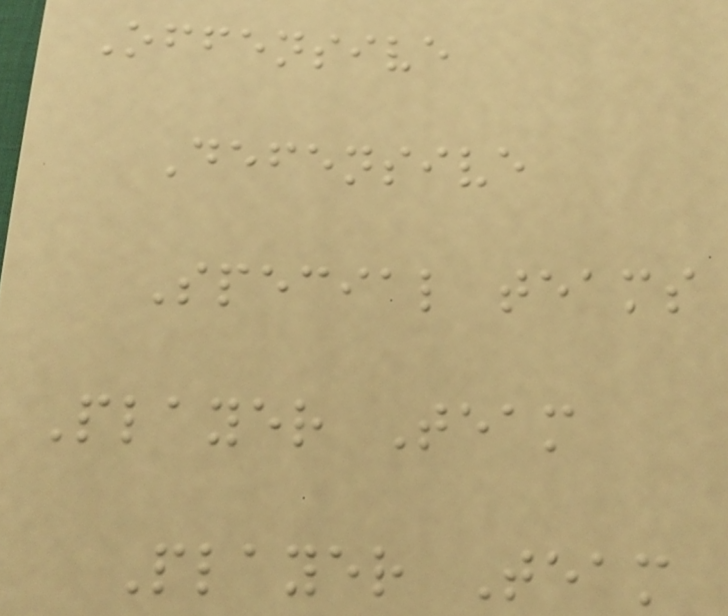Offensive
Defensive
Special teams
Player Team
Player Team
